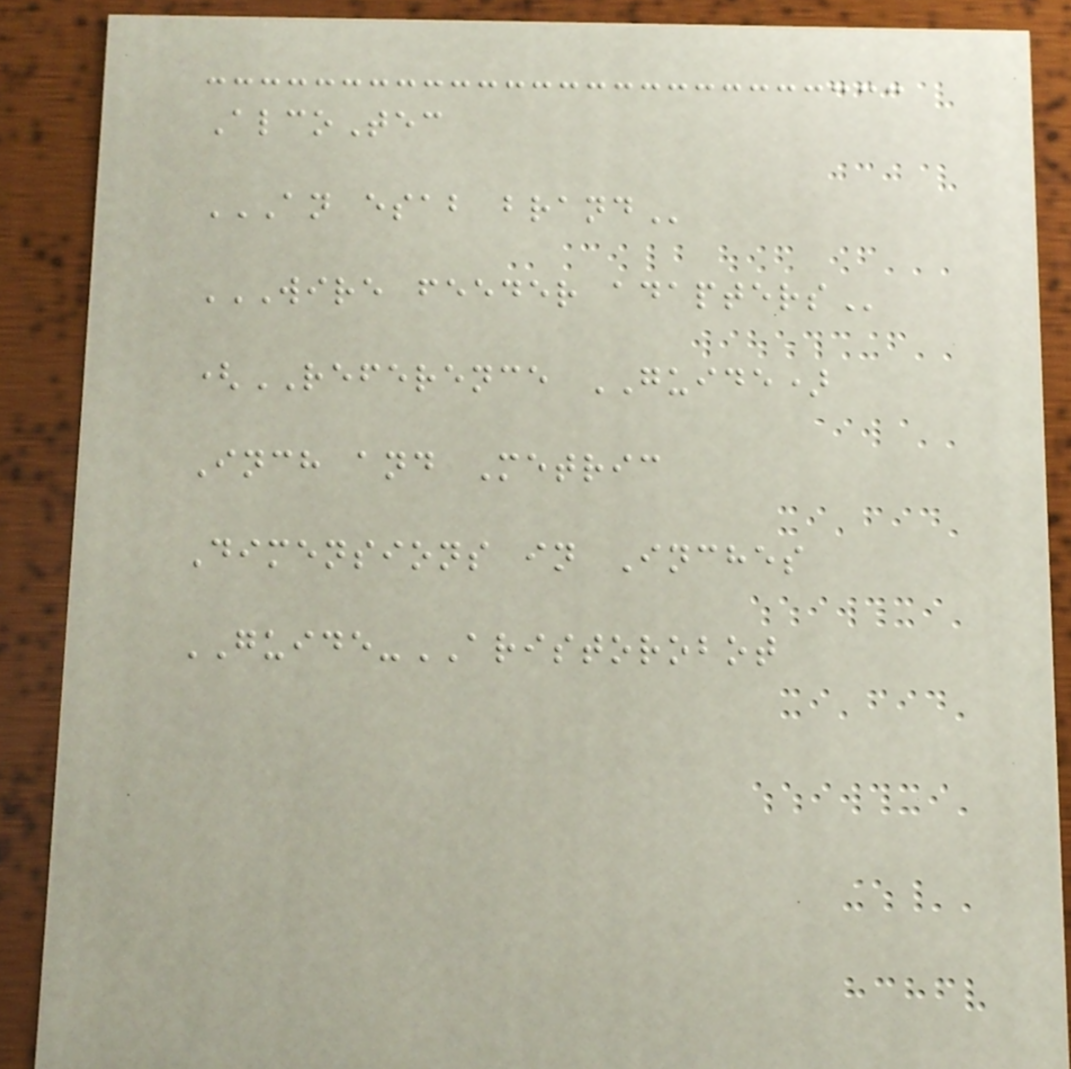AlcoTec
AN ESAB BRAND
WIRE FEEDER ADAPTERS
(REFERENCE GUIDE)
Inch and Metric
Dimensions in Inches
GUIDE-ARISTOROBOT
